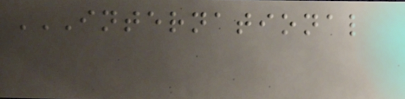INTERNATIONAL
